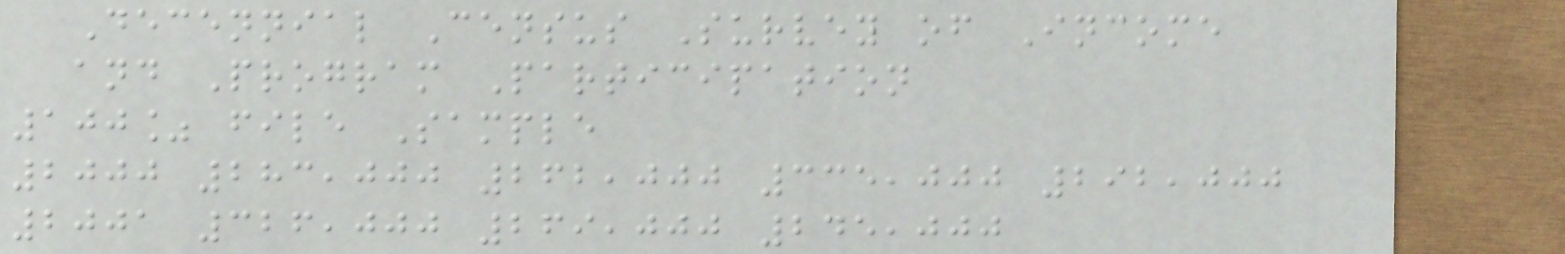Decennial Census Survey of Income
and Program Participation
100% file Sample
2000 283,000 262,000 335,000 292,000
2001 326,000 269,000 245,000
